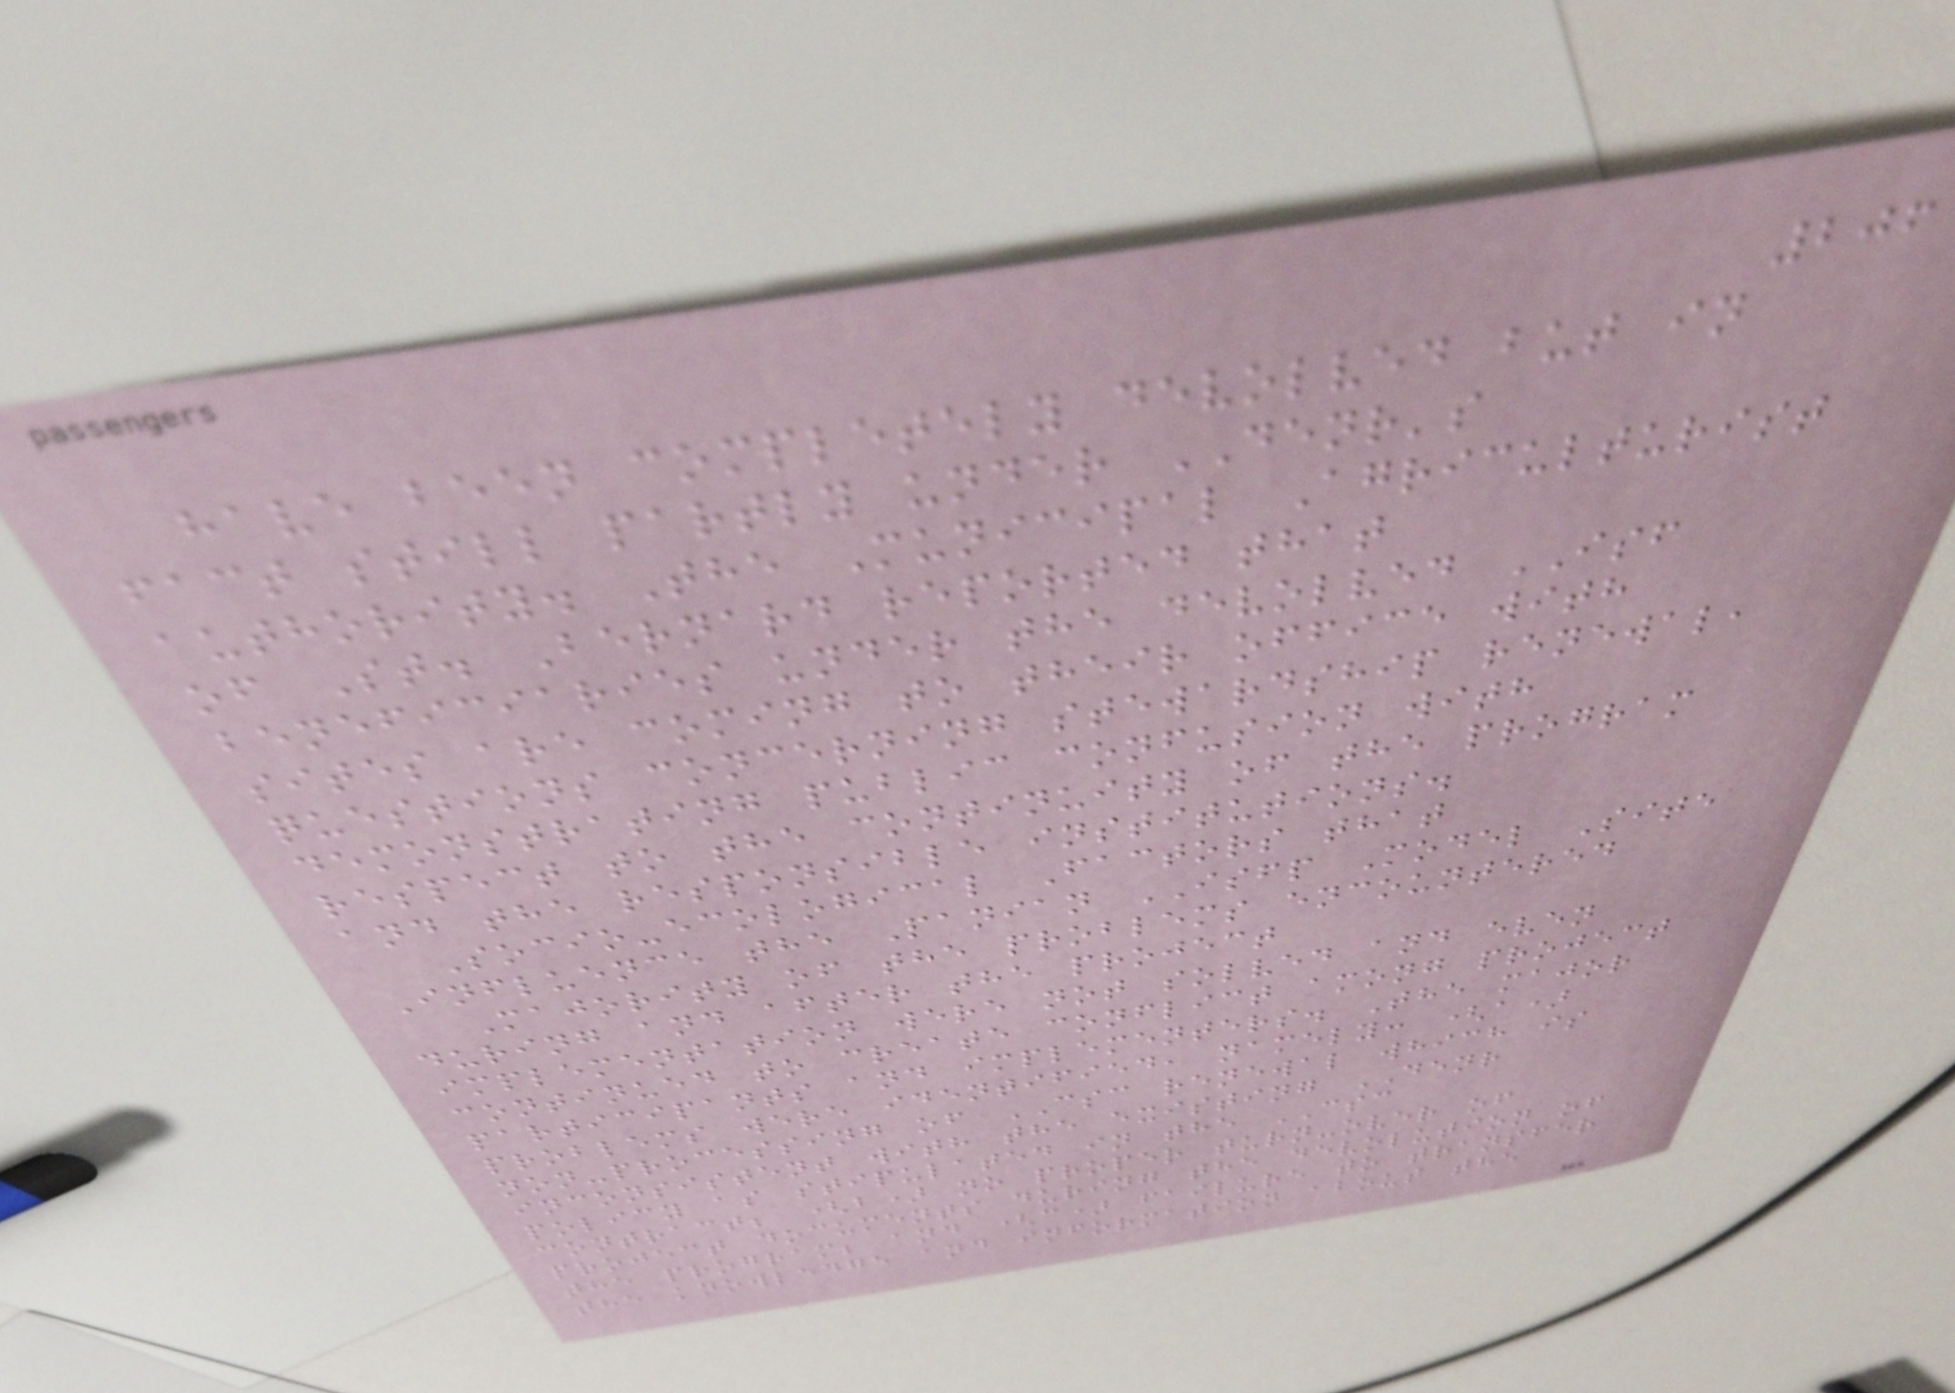206
have been completely devolved but in
fact still partly under DENR's
authority. The Municipal Agriculturist
of St. Bernard reported that
beneficiaries under the devolved ISF
sites are coming to their office with
questions concerning stewardship renewal,
demonstrating public confusion with
respect to the continuity of the program
and the responsible institutions.
Socio-ecological Factors that
Influence the Panian ISFP Model Site
Majority of the problems encountered
during and after the project
implementation were not solved and even
continued to create conflict among project
participants and implementers. The major
problems were identified, namely: (a)
non-processing of CSC renewal which is
inconsistent with the existing DENR
policy as stipulated in the CSC
contract; (b) no proper turn-over of
project documents during the devolution of
the program; and (c) failure to transfer
the knowledge and information about the
